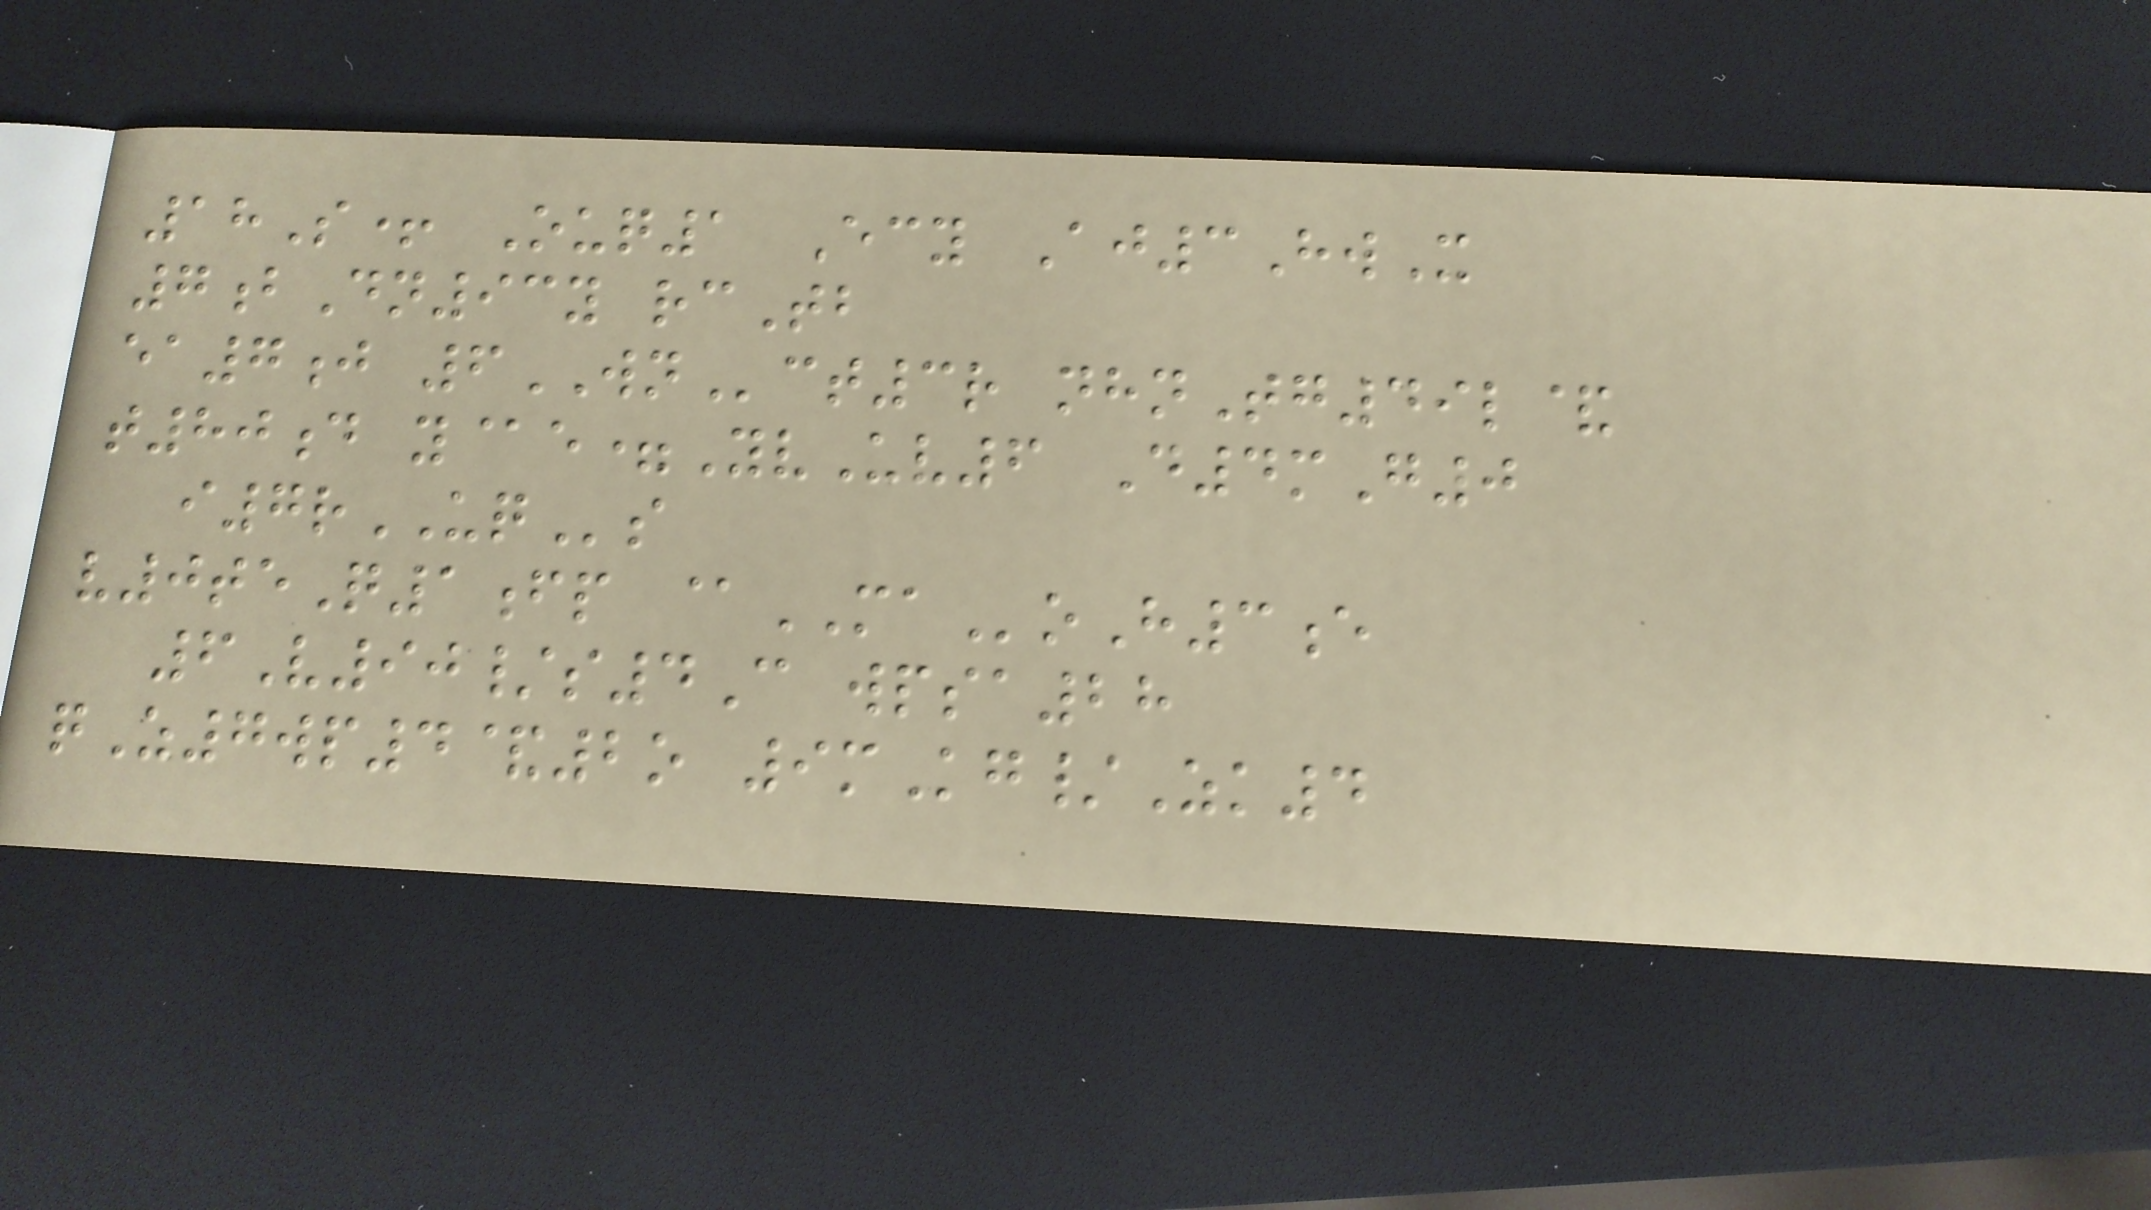18S+ Ouq1 Ecy Aj3HwX
7bDn93y rcTb
ea7j 6WNct3r nhnTg49l&
t80d y@e=YvUv6 D4mG0
i7rUQs
v0teQ1fp @MAoH3e
6V90/s4C wpsa28
qZ7wp4&2o 9mKg/Zk4
